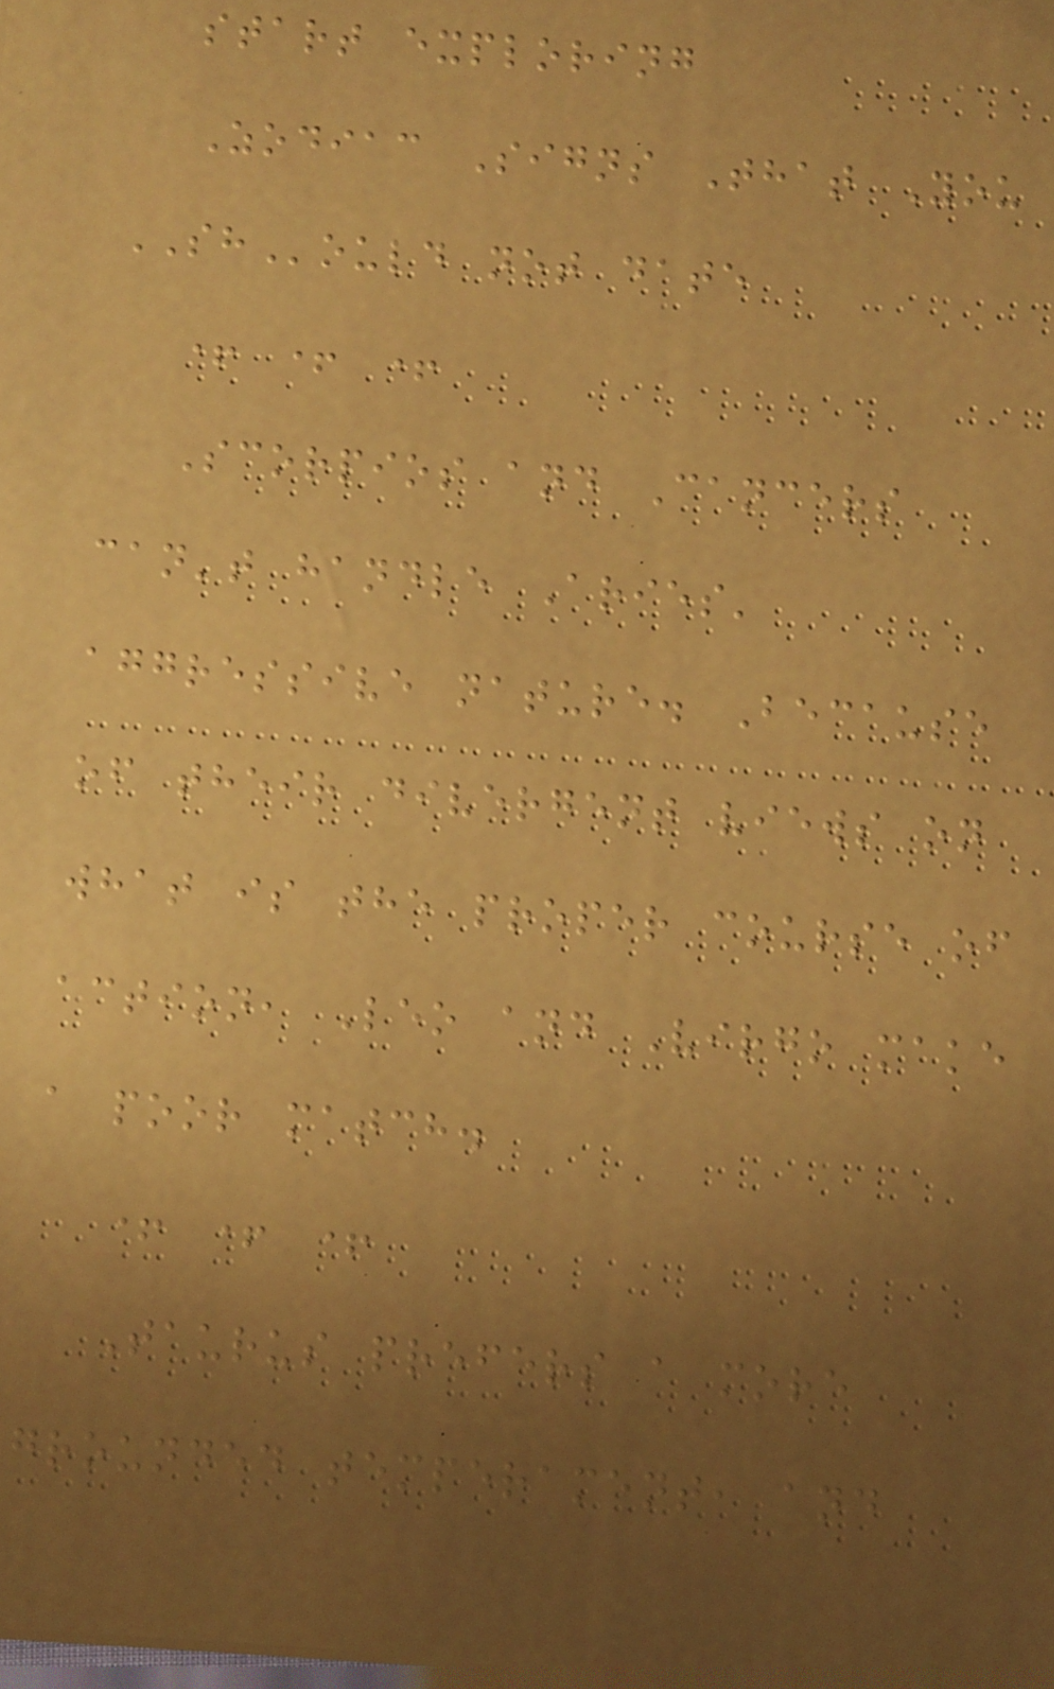start exploring
Zodiac Signs That You
SHould not date
+ + +
Scorpios and Cancers
can't handle Aries'
aggressive nature. Because
of their divergent views on
what is the proper course of
action, Leo and Virgo make
a poor match.
+ + +
Taurus prefers a more
grounded temperament, and
